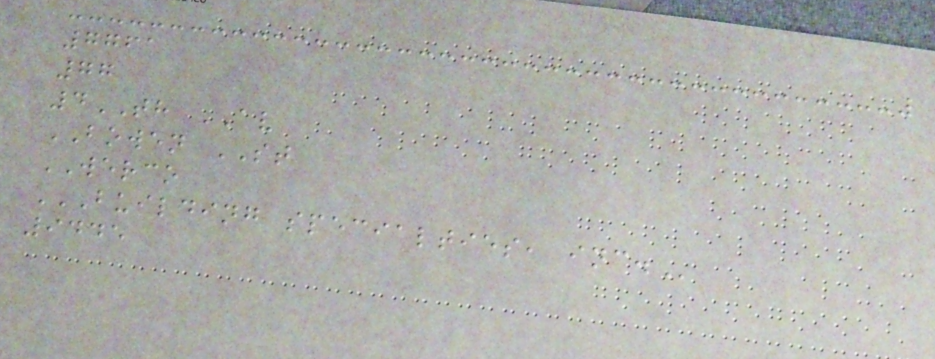7761
77
4TH AV
BOWEN ST
WERCO
BUILDING SPECIALTIES, INC.
9445
